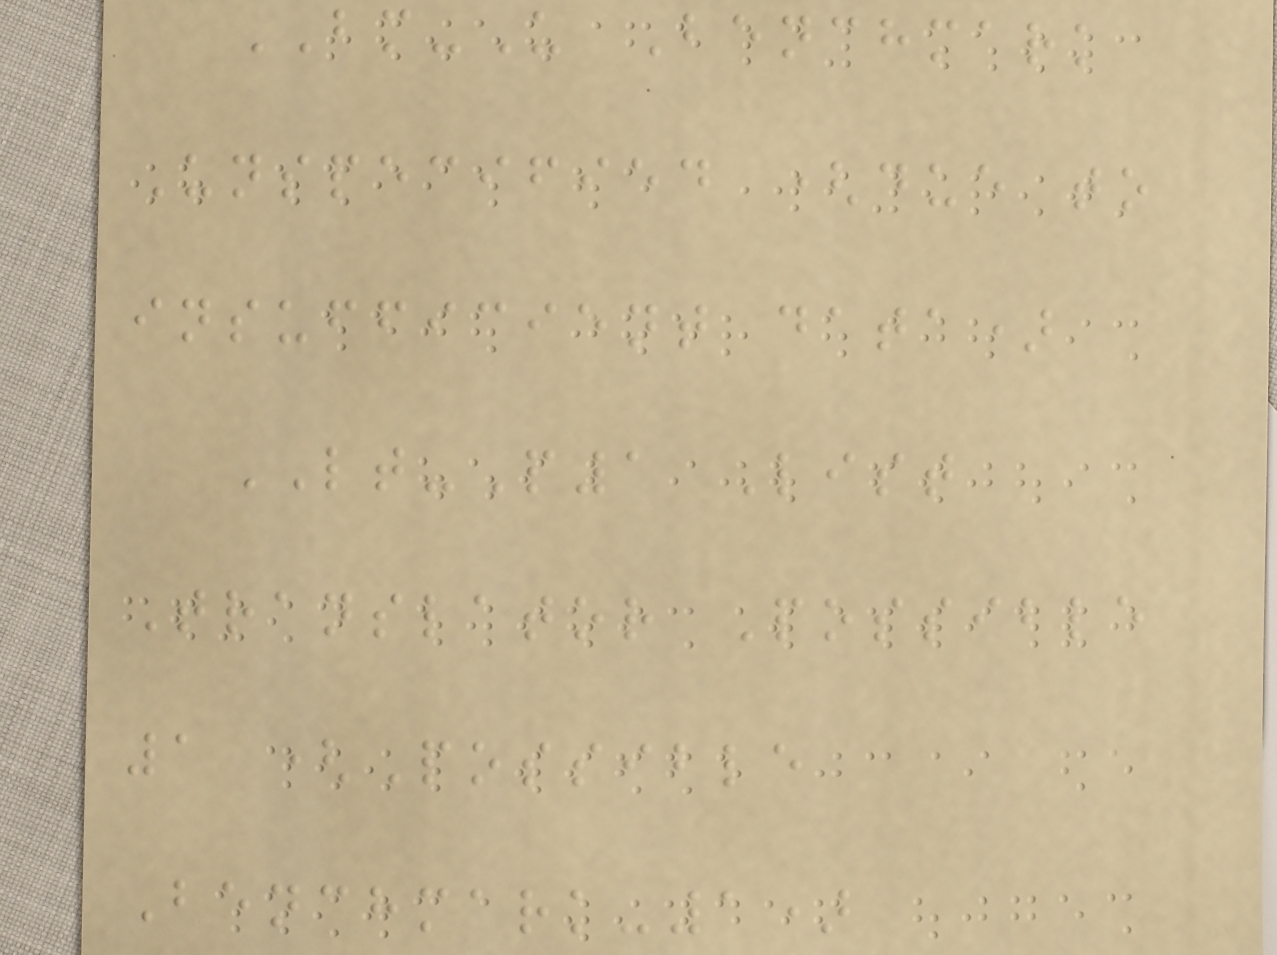BM-U Benchmark
Unspecified (due to
insufficient data)
LT-P1 List
Translator Possible
1 (Possible
Benchmark-1)
